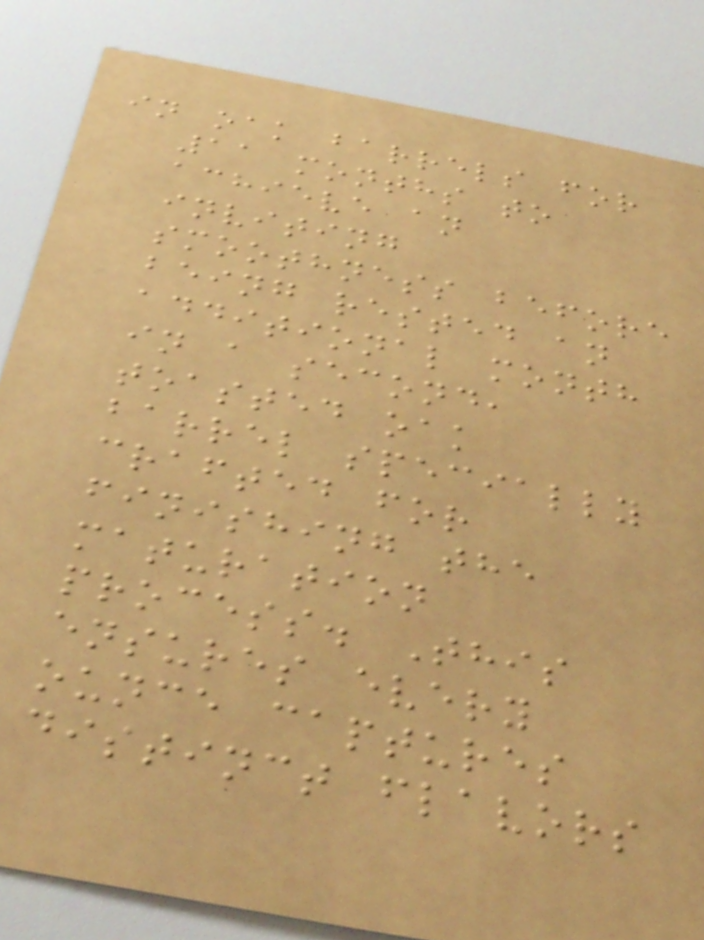in oak barrels for
11 months to
achieve an
inviting
smoothness before
being rested an
additional month
in a second,
toasted oak
barrel specially
crafted for
finishing the
maturation
process. This
ensures every
ounce captures
distinct flavors
